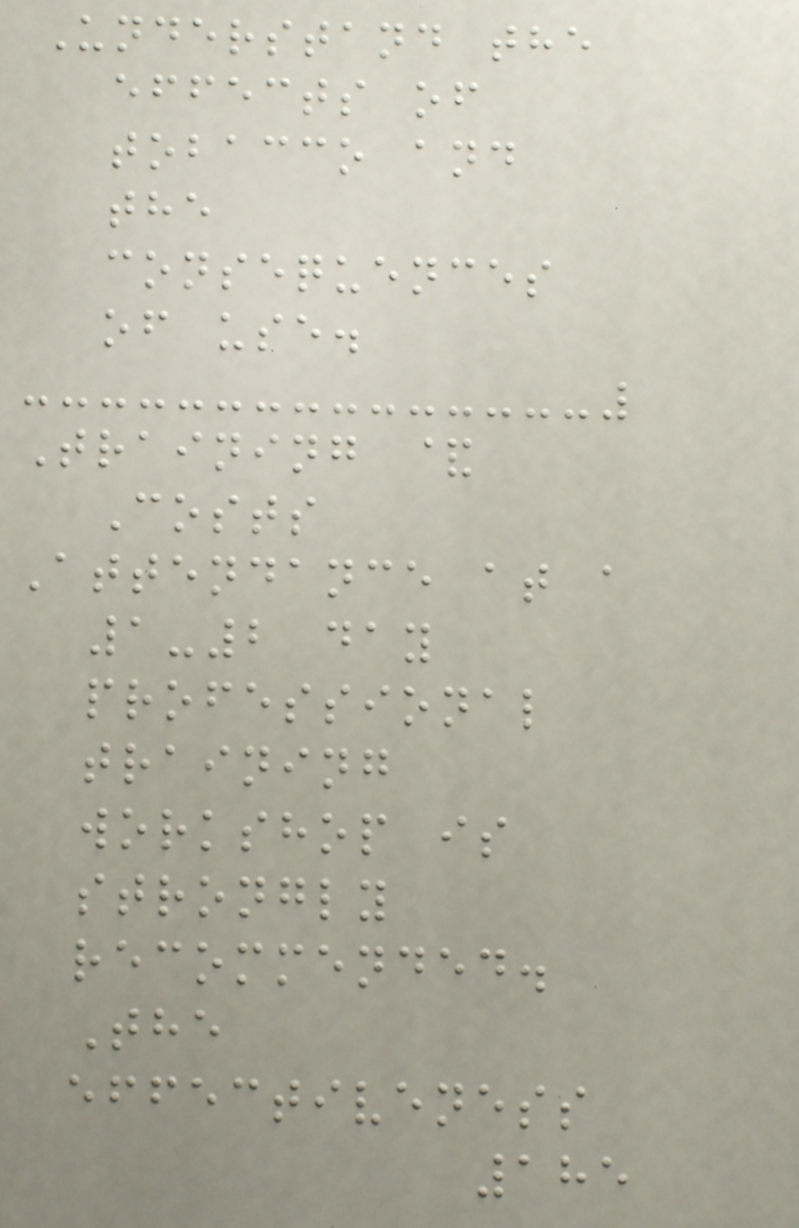Understand the
effects of
tobacco and
the
consequences
of use.
Training &
Costs
Attendance at a
1-2 day
professional
training
workshop is
strongly
recommended.
The
effectiveness
185
